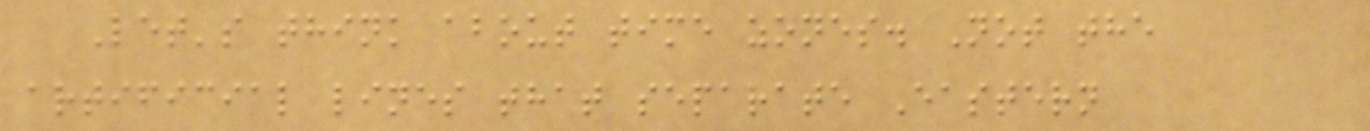Let's think about time zones. Not the
artificial lines that separate Eastern
